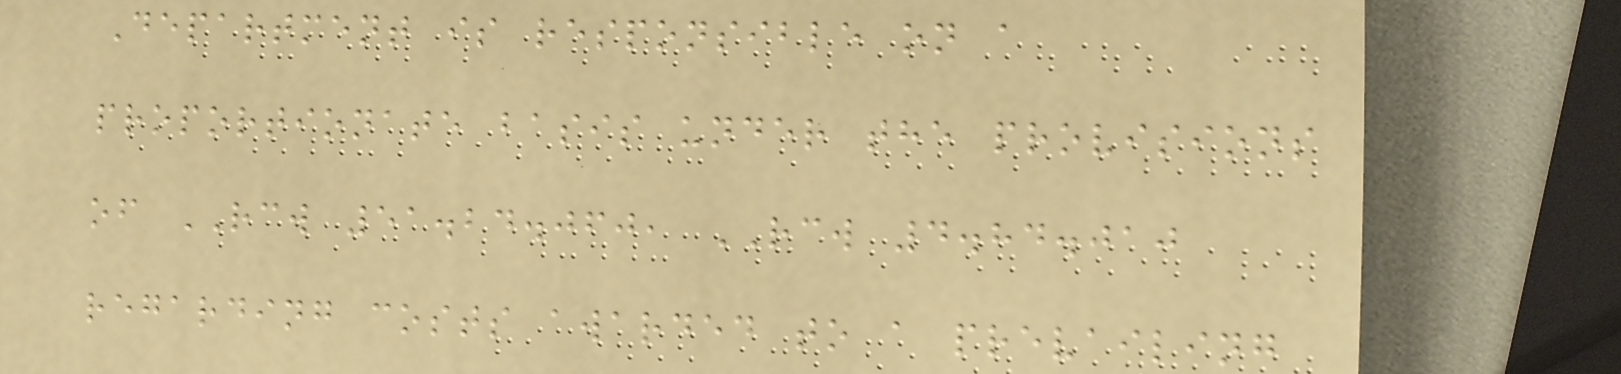Department is responsible on a
proportionate basis under the provisions
of RCW 51.24.060, RCW 4.84.010
regarding costs awarded to a prevailing
